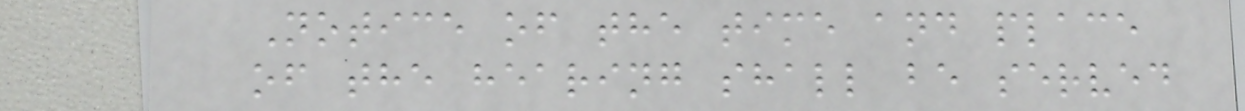Notice of the time and place
of the hearing shall be served
